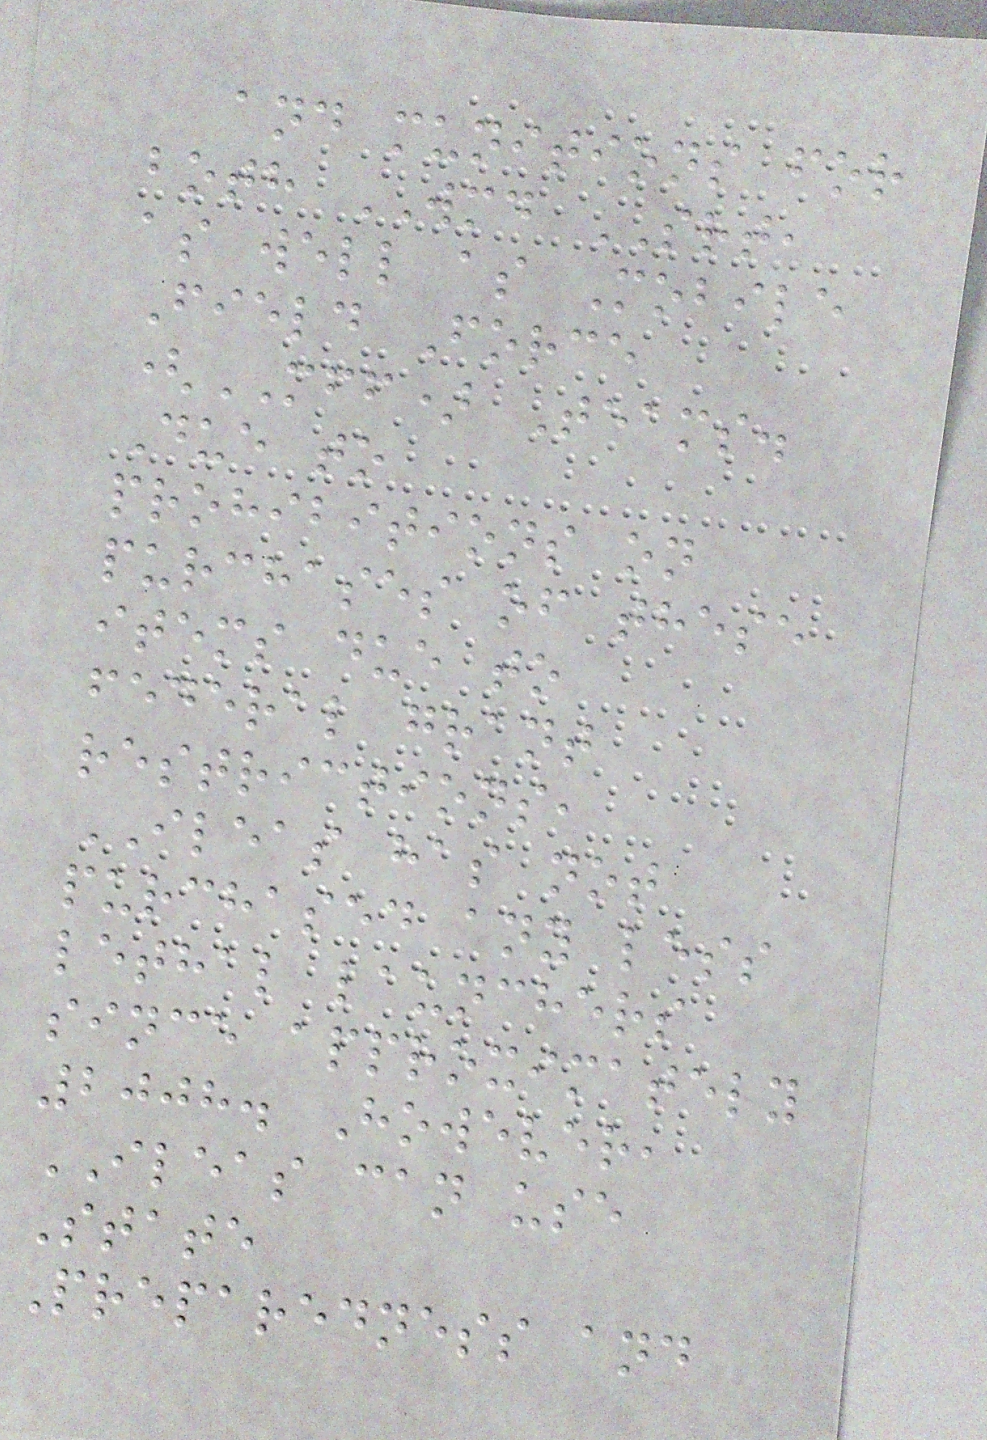and munitions for
both WMD SRT,
as well as Mobile
Field Force
(MFF) Teams.
Due to
prohibitions on
purchases of these
items due to
federal grant
restrictions,
ILEAS has not
purchased any less
lethal launchers
since approximately
2008. However,
ILEAS can use
State
Preparedness and
